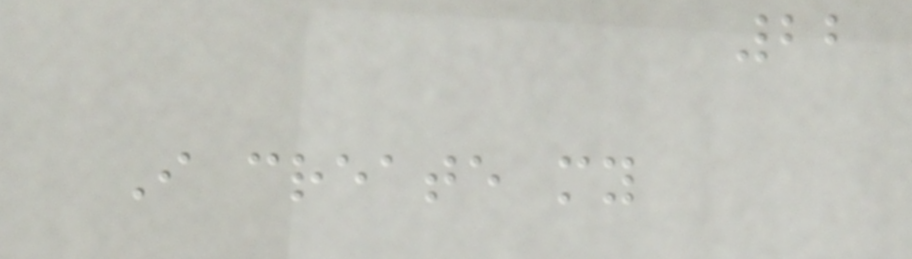22
I create my
